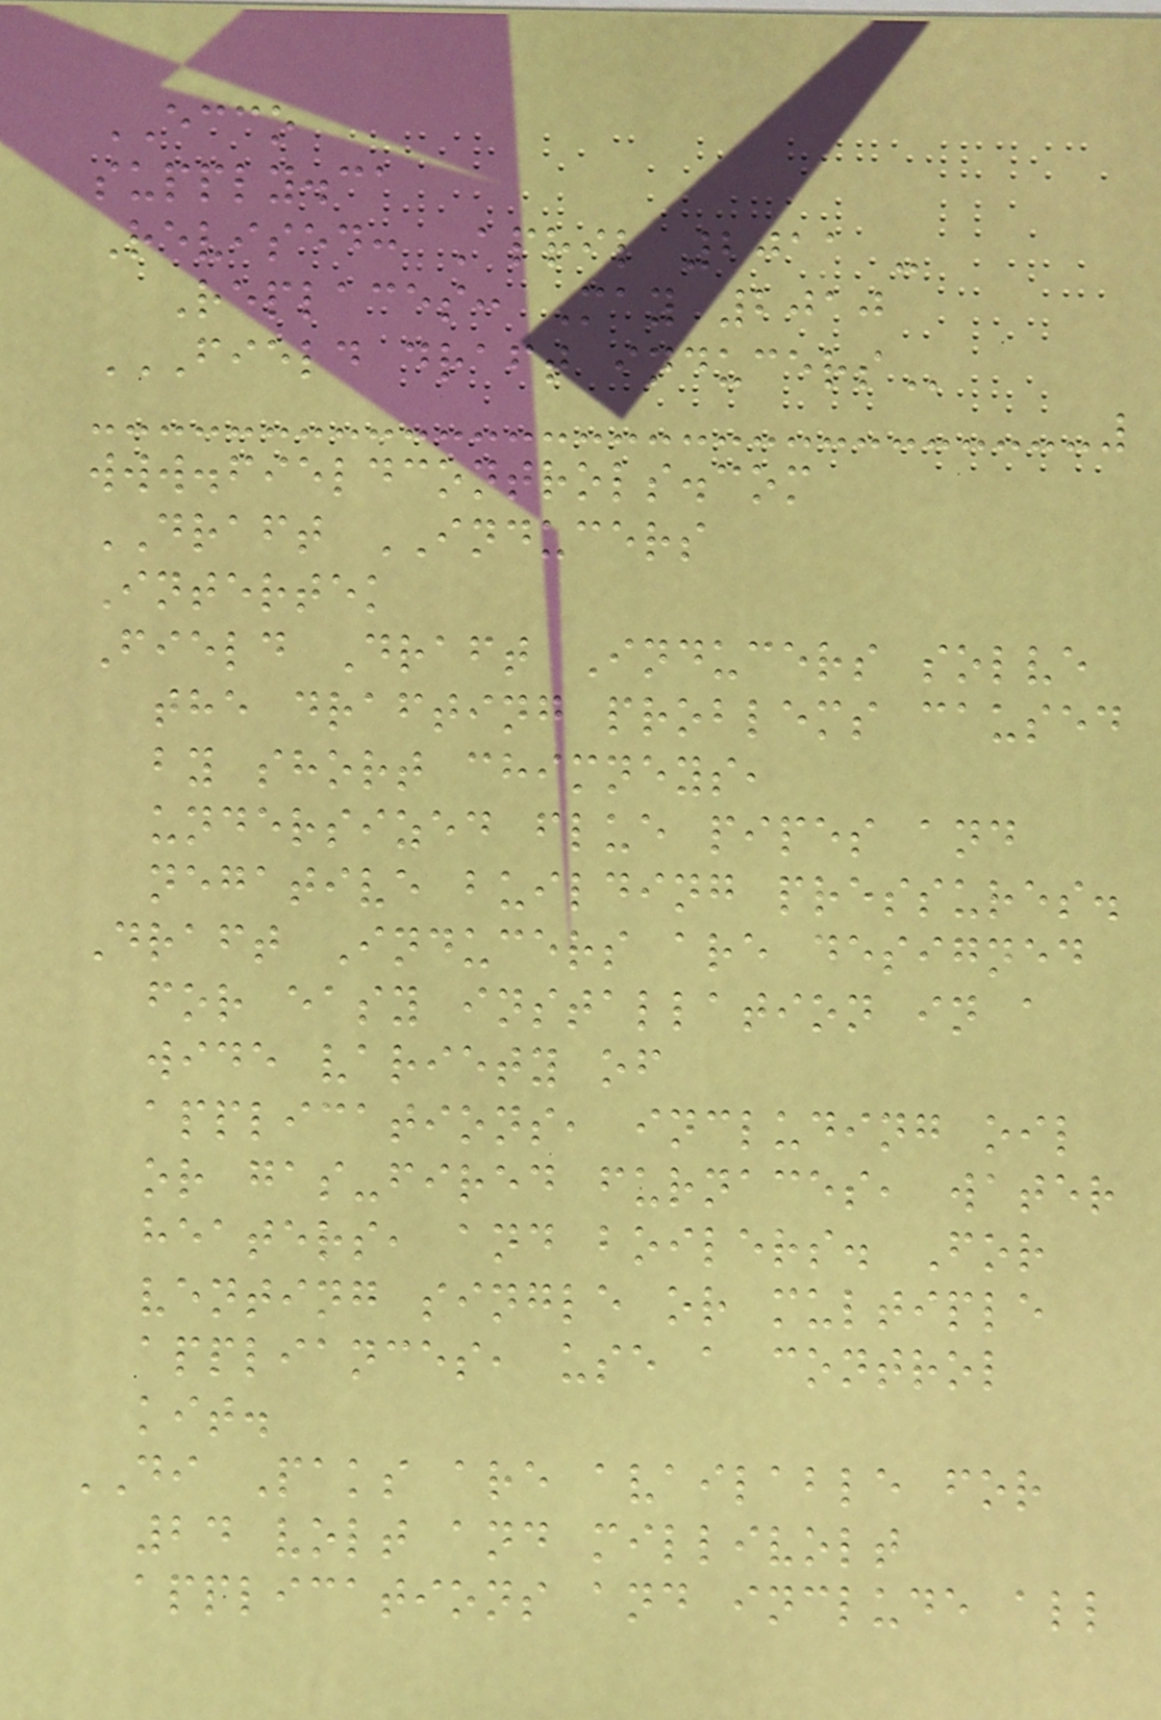ECCO
supply.ca
Revised: April 2011 -
Replaces: May 2010
FIELD DRAFT INDUCERS
www.fieldcontrols.com
DRAFT INDUCERS
Intertek
Field Draft Inducers solve
the drafting problems caused
by short chimneys,
undersized flue pipes and
negative building pressures.
Draft Inducers are designed
for easy installation in a
wide variety of
applications, including oil
or gas-fired furnaces, water
heaters, and boilers. For
venting single or multiple
appliances, use a control
kit.
DI Paks are available for
24 volt and millivolt
applications and include all
